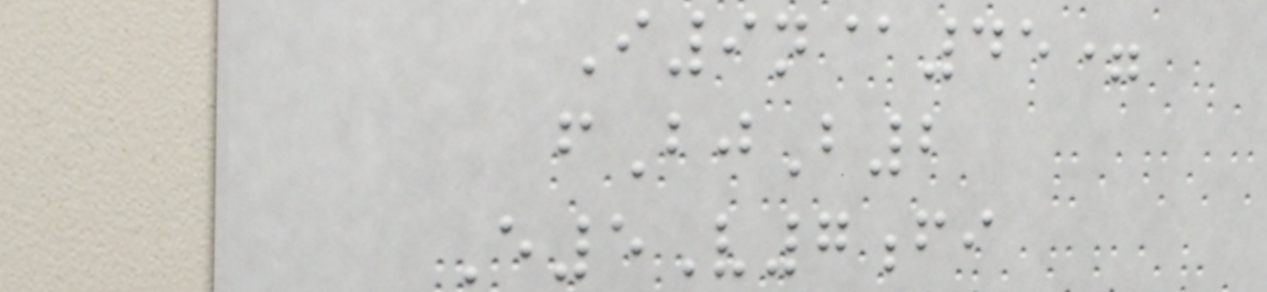I9n@45=
fBjB2
E5V7fi
